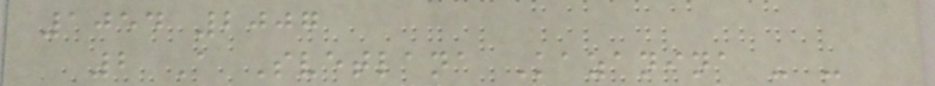1054 2007
2 A Svetlana Kazanina - -
